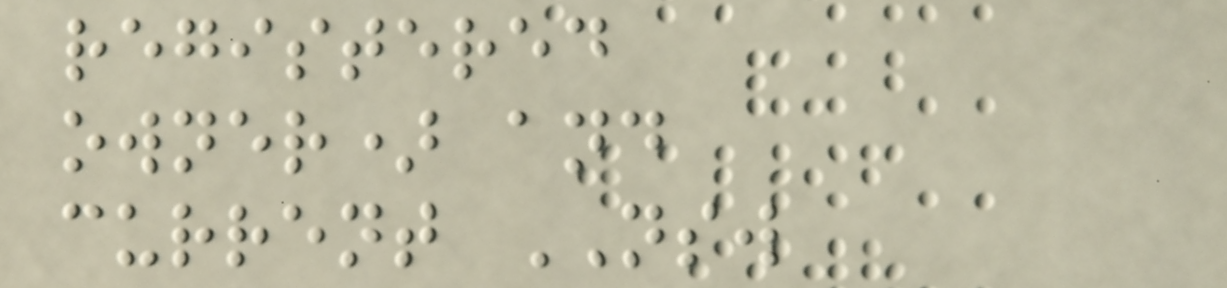registered
owner) and
current NSW
